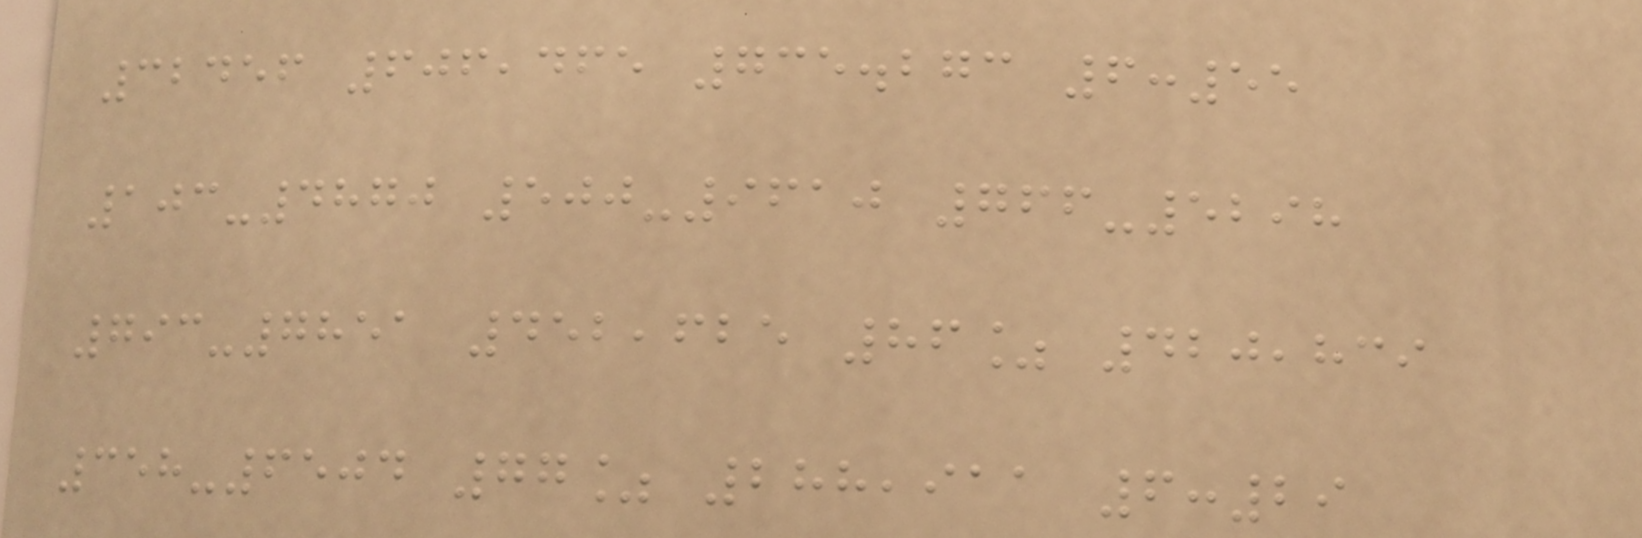32456 606,465 735.273 6:55
103-4870 500-9610 766-5298
793-7851 452,625 86% 420,839
358-6504 77% 288,911 6:29
